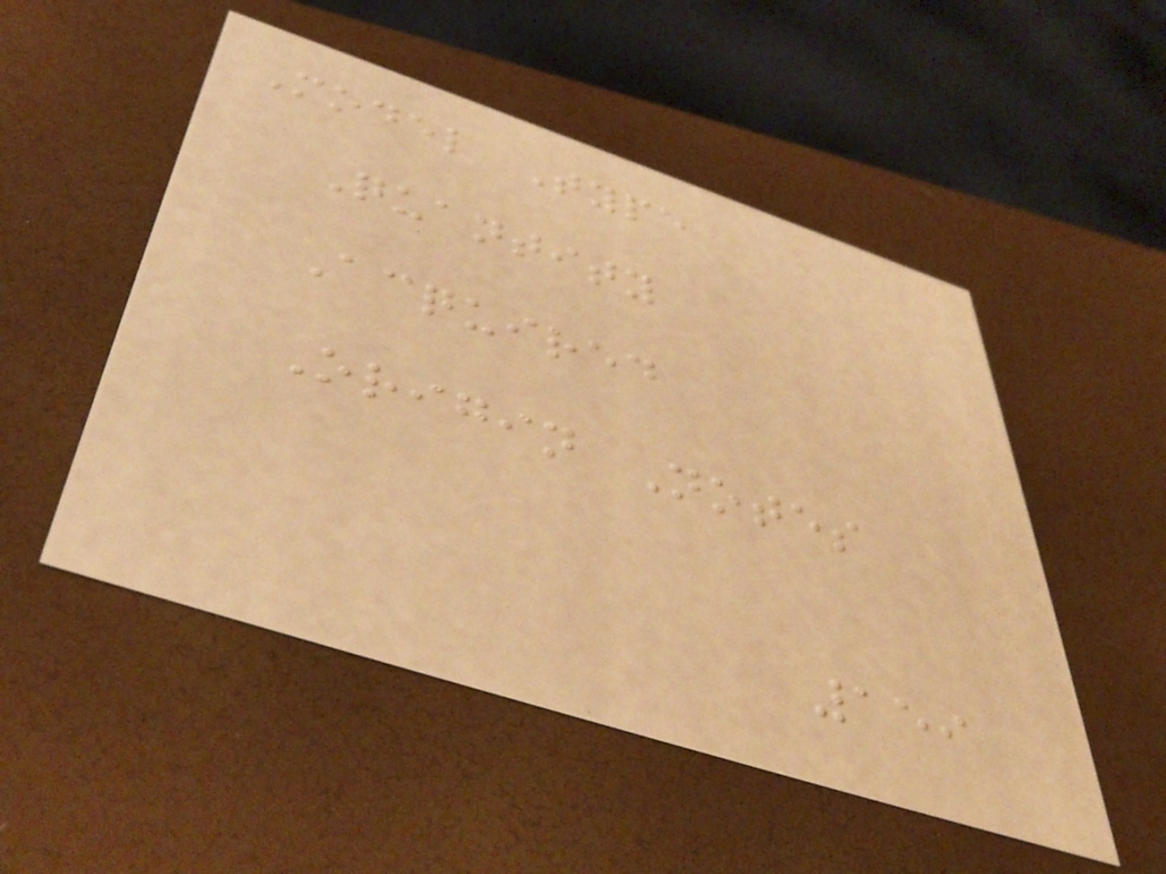Model Type
Quantity
Acquired
Origin Notes
159
